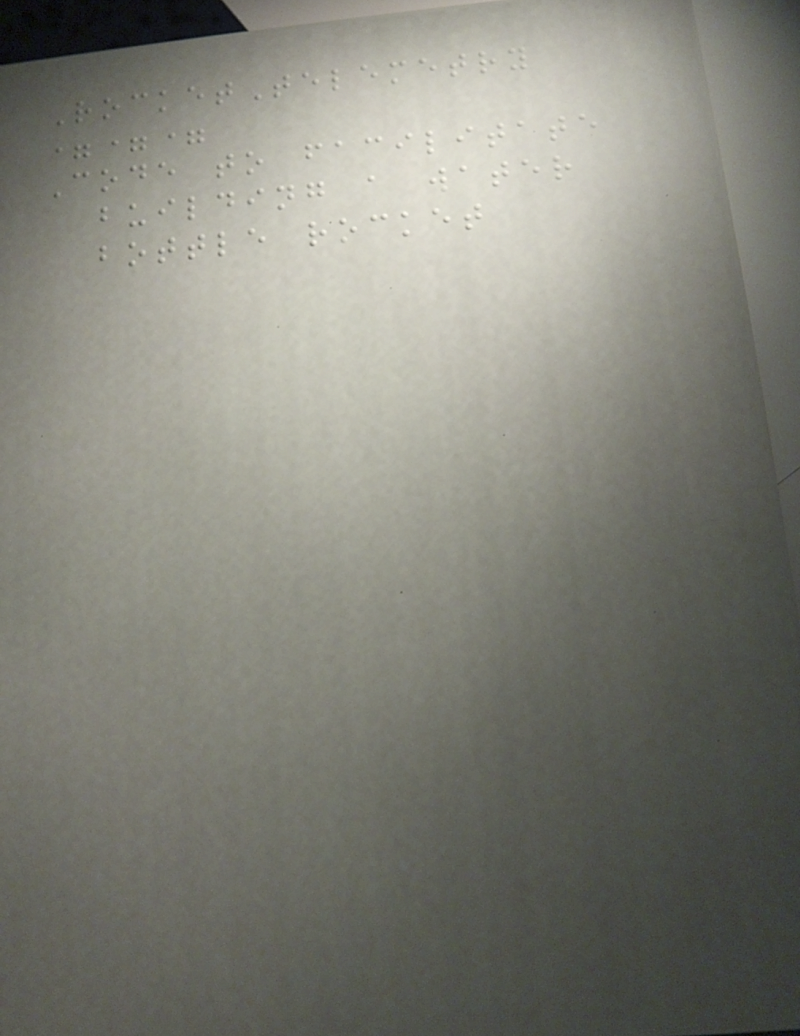RocketTelemetry
===
Code to facilitate
building a water
bottle rocket
